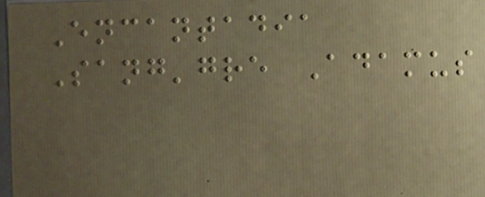Encantadia
Sang'gre Adamus
